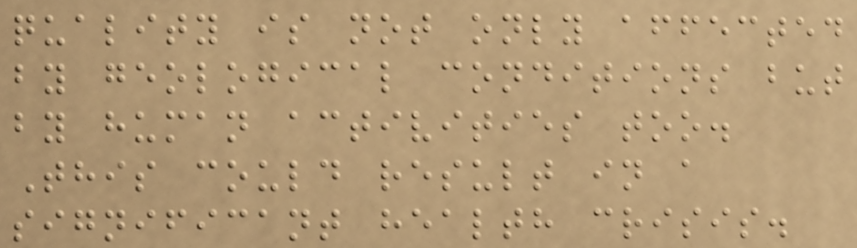quality is not only affected
by geological conditions but
by human activities too.
This could result in a
significant health crisis.
